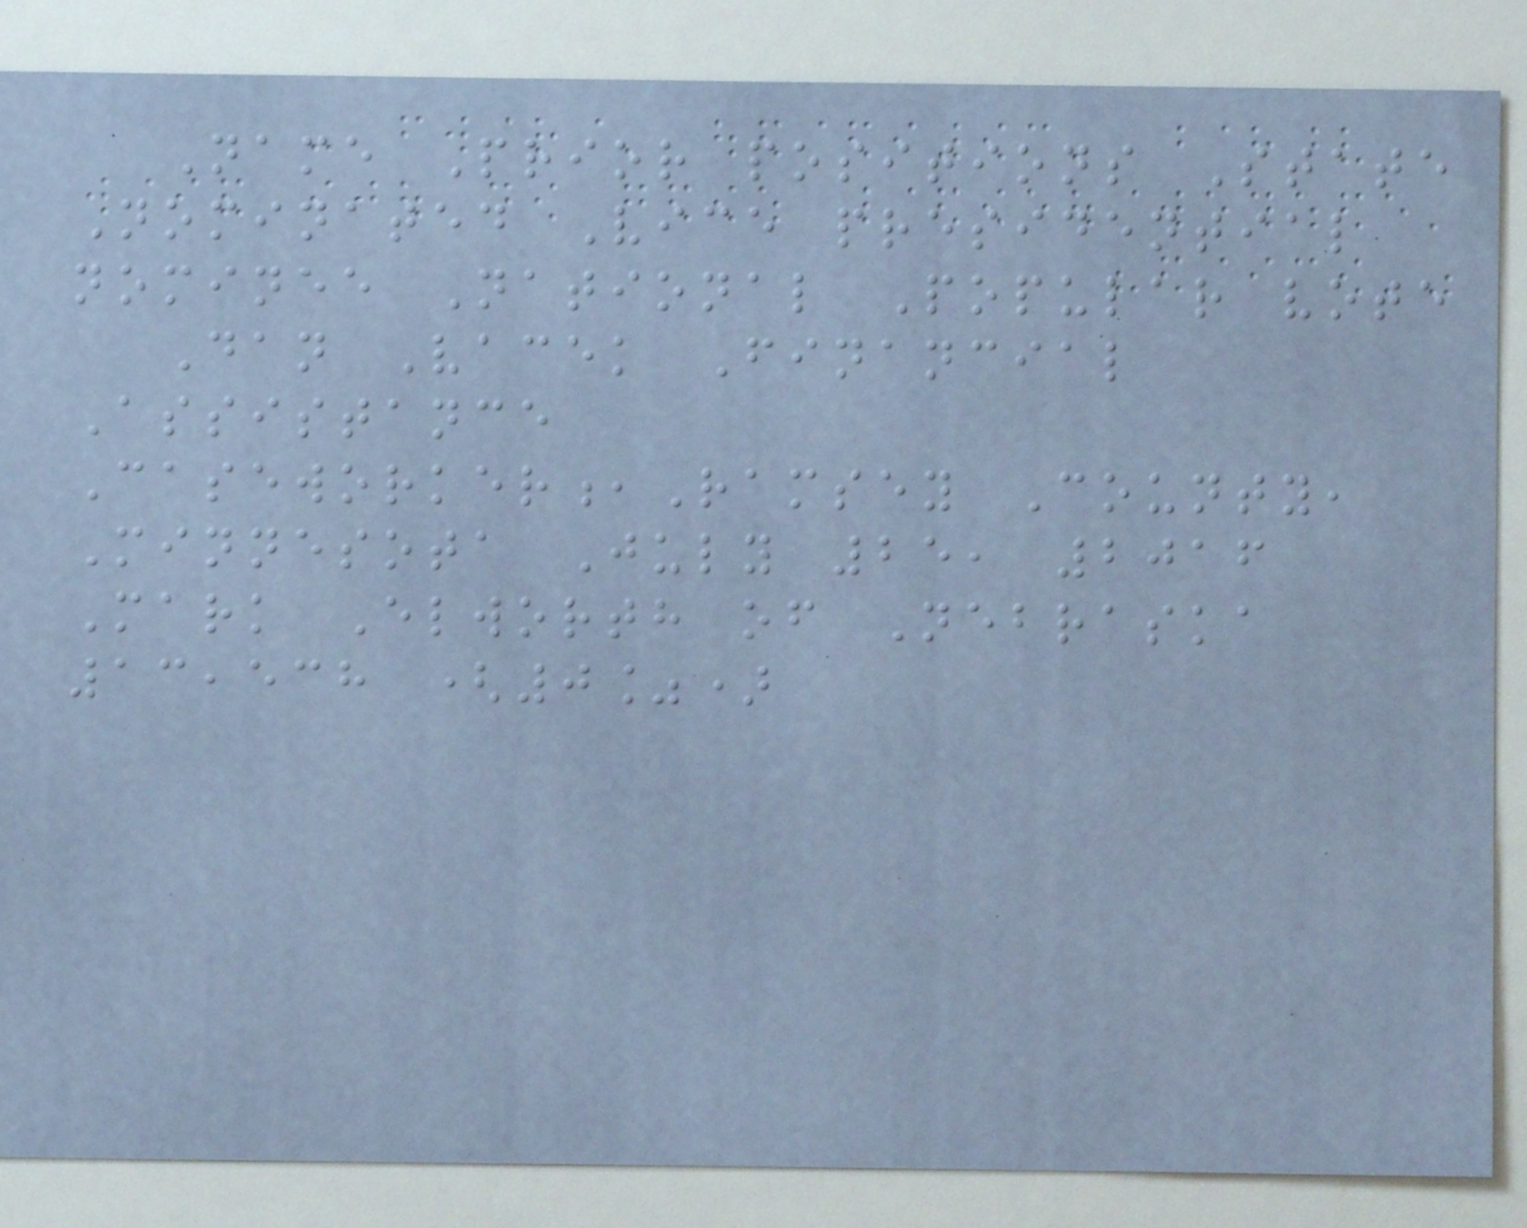Name Prior positions State
Nominated Vice presidential
nominee National Popular vote
Dan Vacek Financial
Assistance
Caseworker,Ramsey County,
Minnesota July 25, 2016
Mark Elworth of Nebraska
13,538 (0%)
